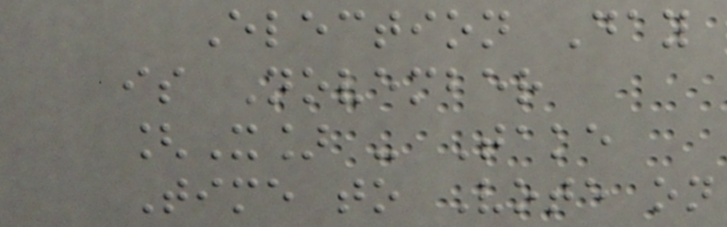Election Day
is November
[X] - Take
Time to Vote on
